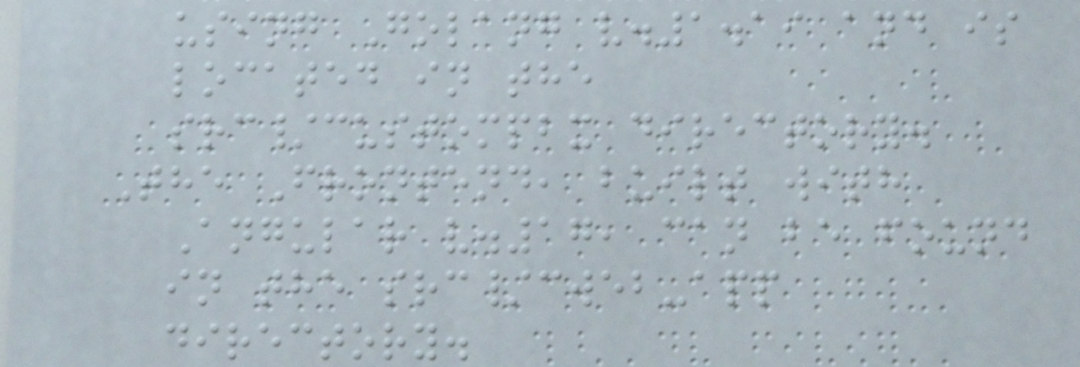using Golang v.1.19 and is
located in the
src/custompbx directory.
The Frontend, built with
Angular v.17, can be found
in the src/cweb-app
directory.
